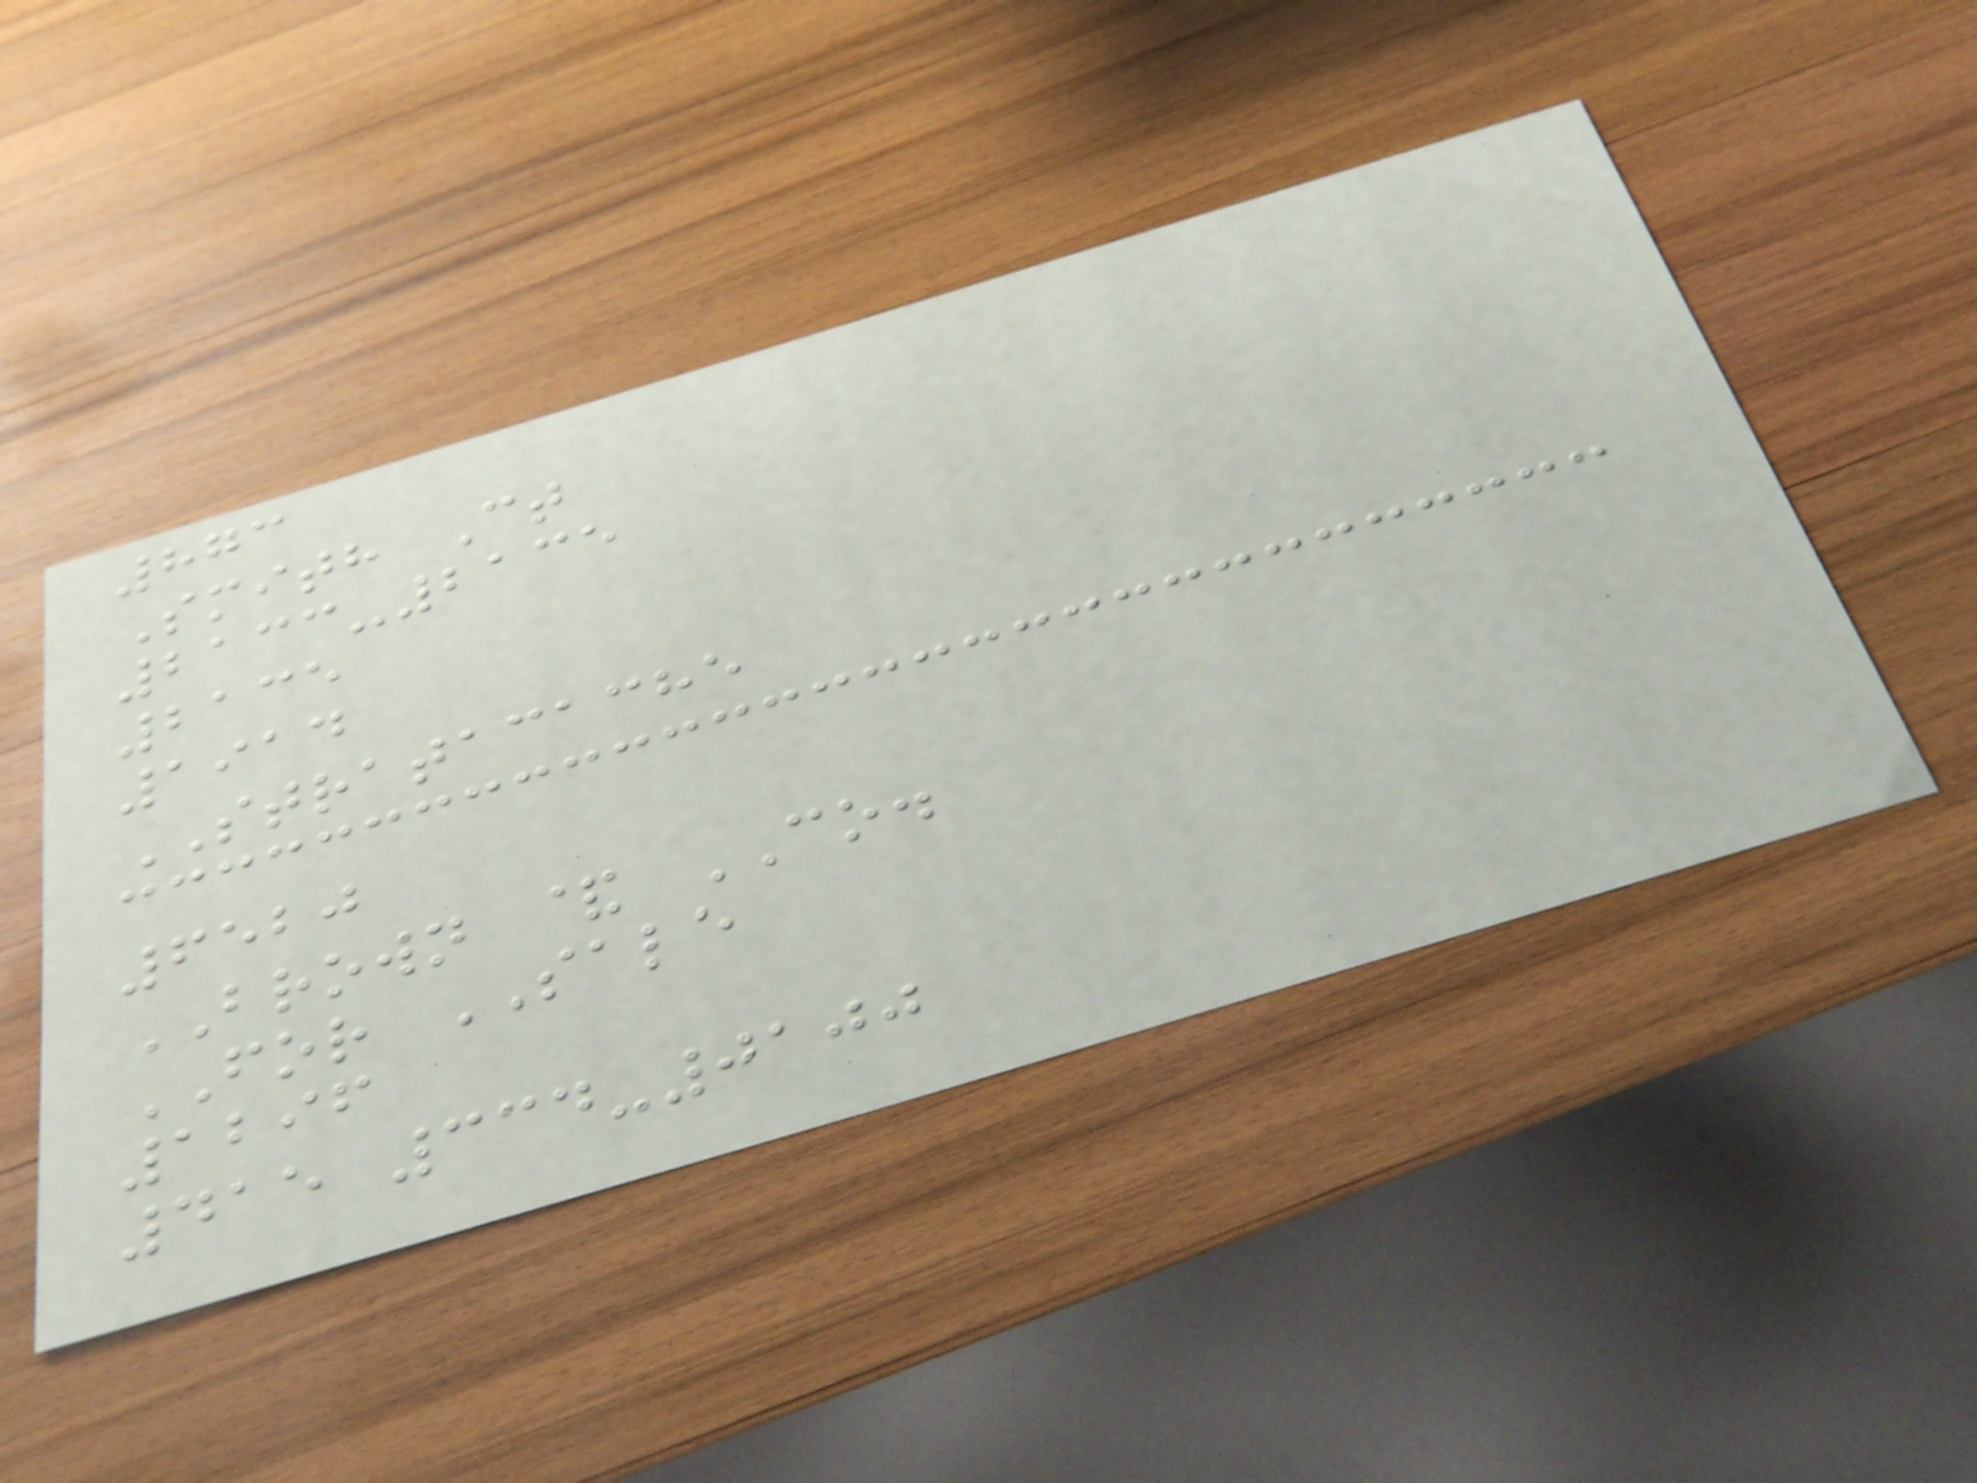873
Smith Ct
2133-2135
2135
1914
STRATACACHE
6520
BROWN & CO.
FOR SALE
1296
415 334-0100
